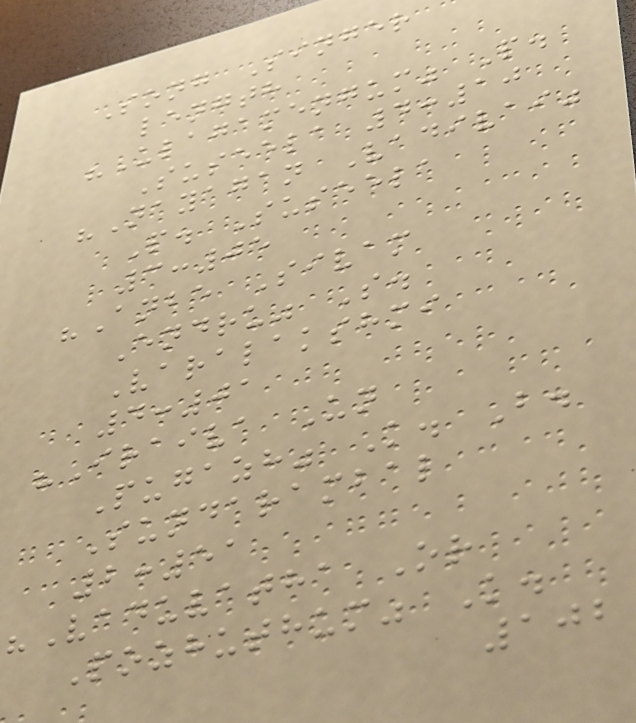Song Singer
length
"Ulagamengum" P.
Suseela 4:10
"Nayagan Vadivai"
P. Suseela
3:05
"Anbe Sivam
Endru" S.
Varalakshmi
4:01
"Iraiva Un
Pugazh" K. B.
Sundarambal
2:51
"Vaduvatha Or
Pozhuthum" K.
102
